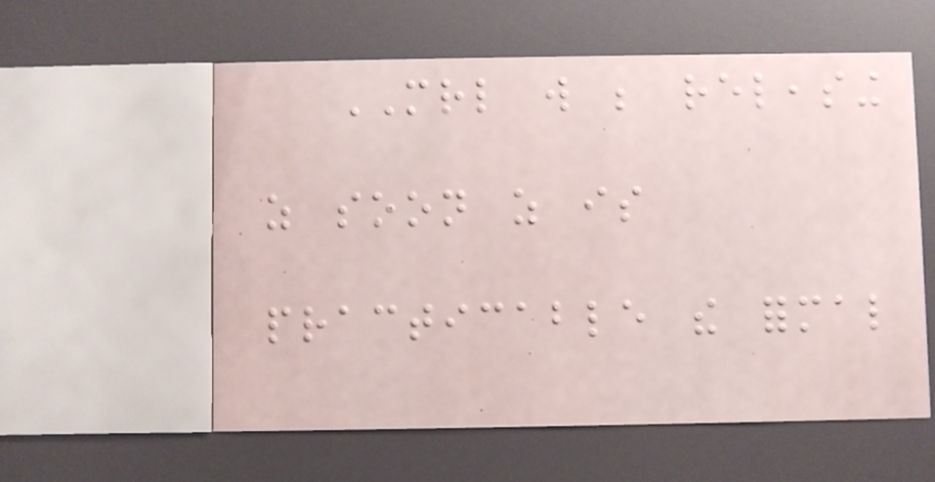MRL will be releasing
as soon as is
practicable the formal
